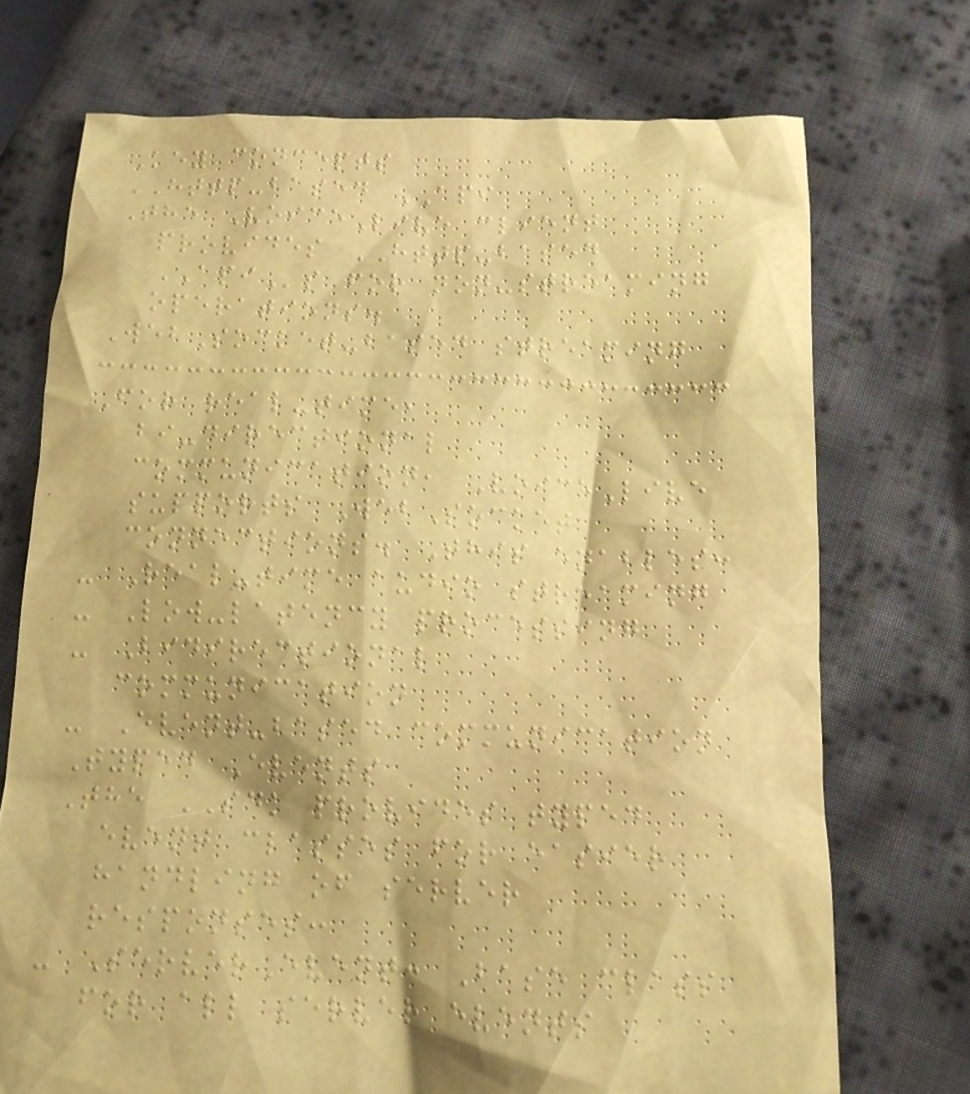Key concepts
HTTP-based API
The VoiceLive client
provides HTTP-based
APIs for non-streaming
operations.
WebSocket-based streaming
For real-time,
bi-directional
communication, VoiceLive
supports WebSocket
connections. This enables:
- Real-time audio streaming
- Low-latency processing
- Bidirectional
communication
- Event-based communication
Typed Events
The SDK provides typed
event classes for easier
handling of server
responses:
- ServerEvent: Base class
for all server events
